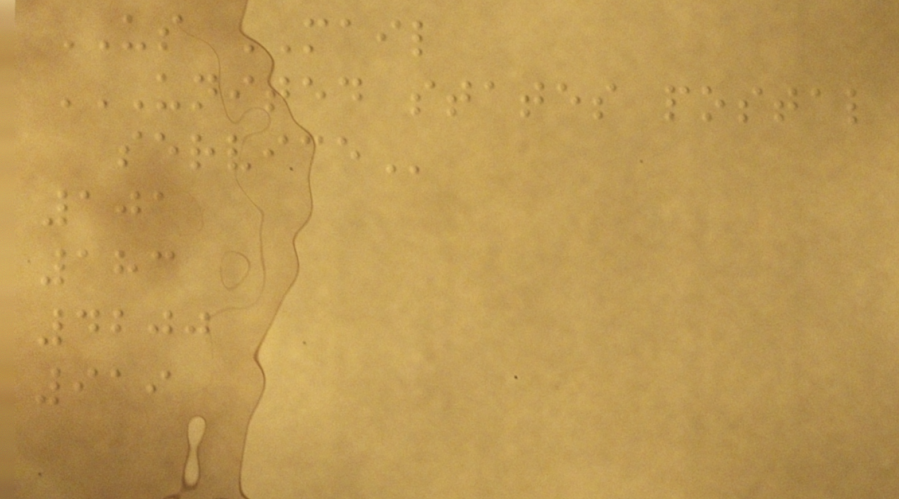US MAIL
UNITED STATES POSTAL
SERVICE
101
183
4200
919
